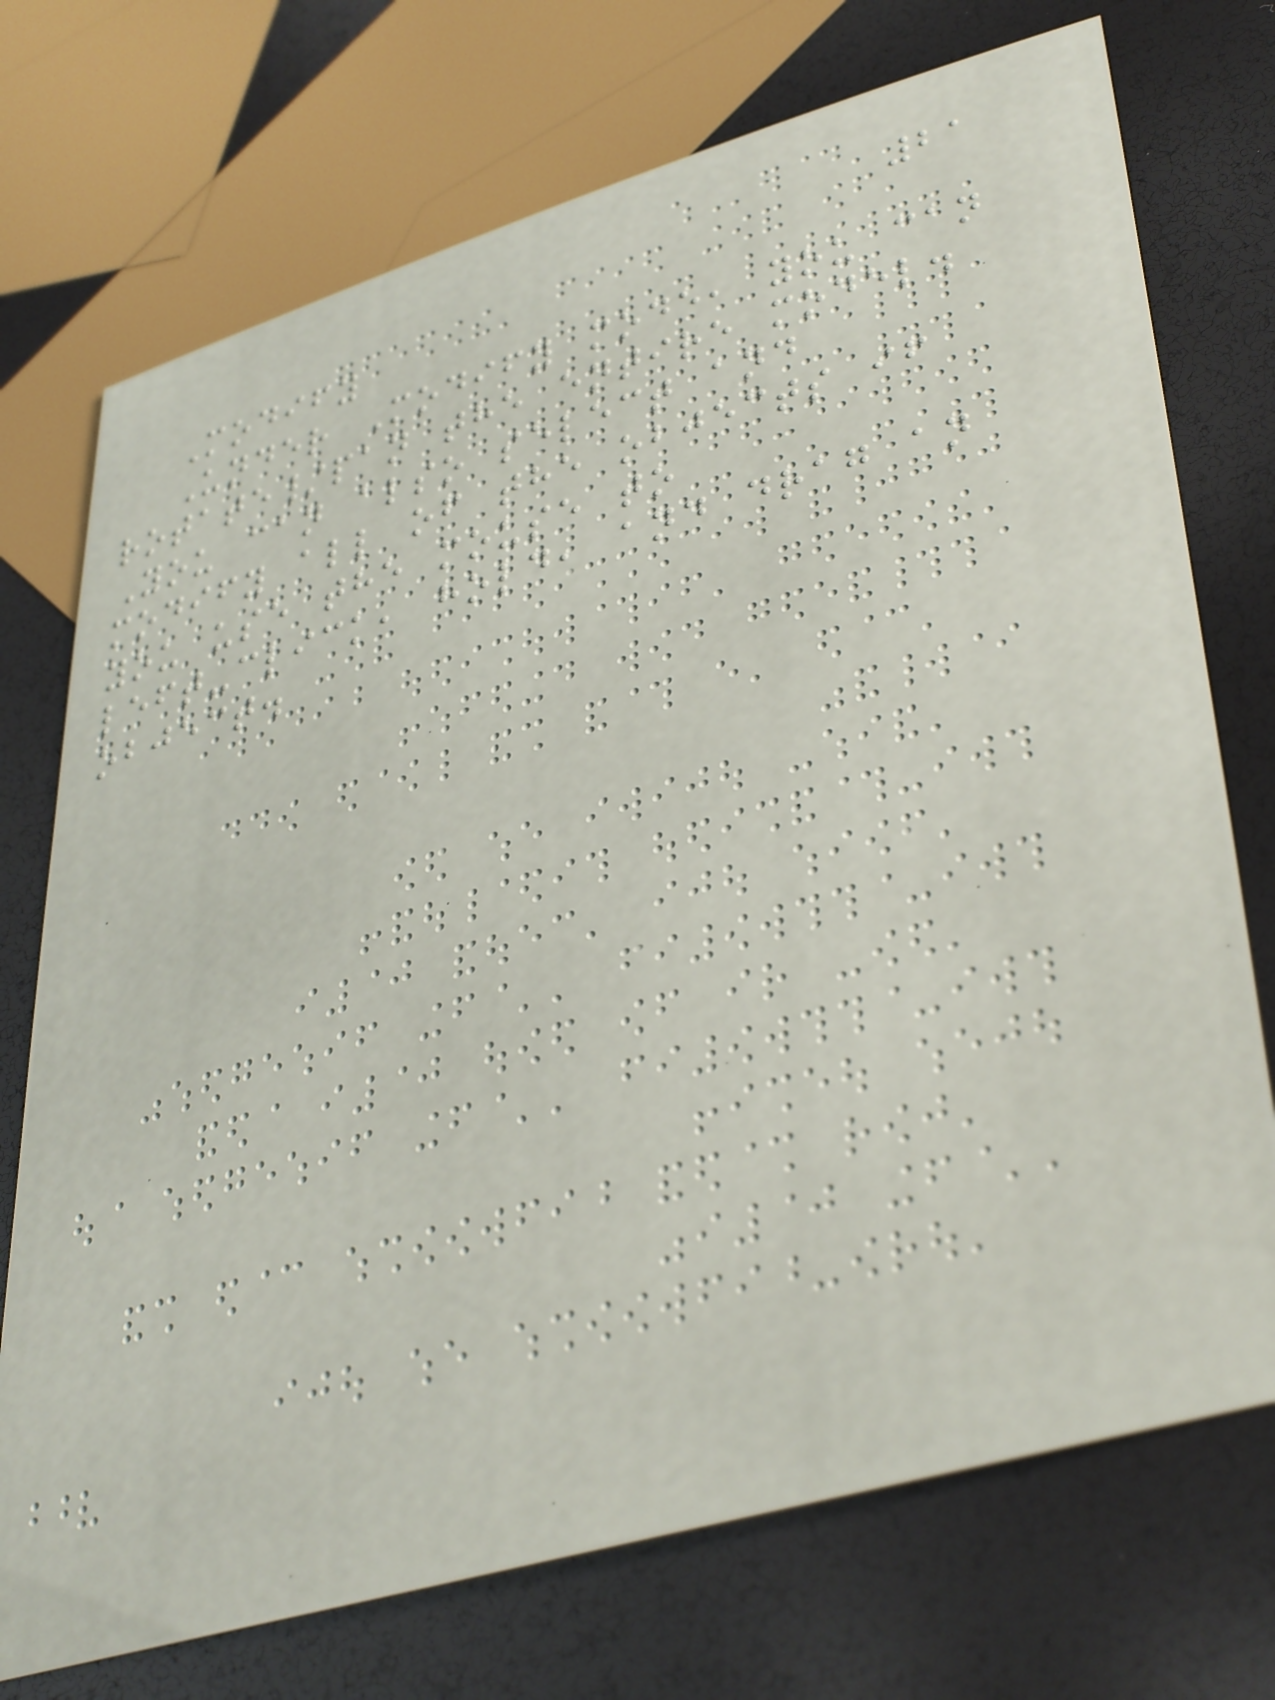21
Modify
Under Modify mode, you can
rotate/pan the entire model.
You can also select and
modify all of the objects if
you use the mouse to
left-click, hold, and drag an
object.
